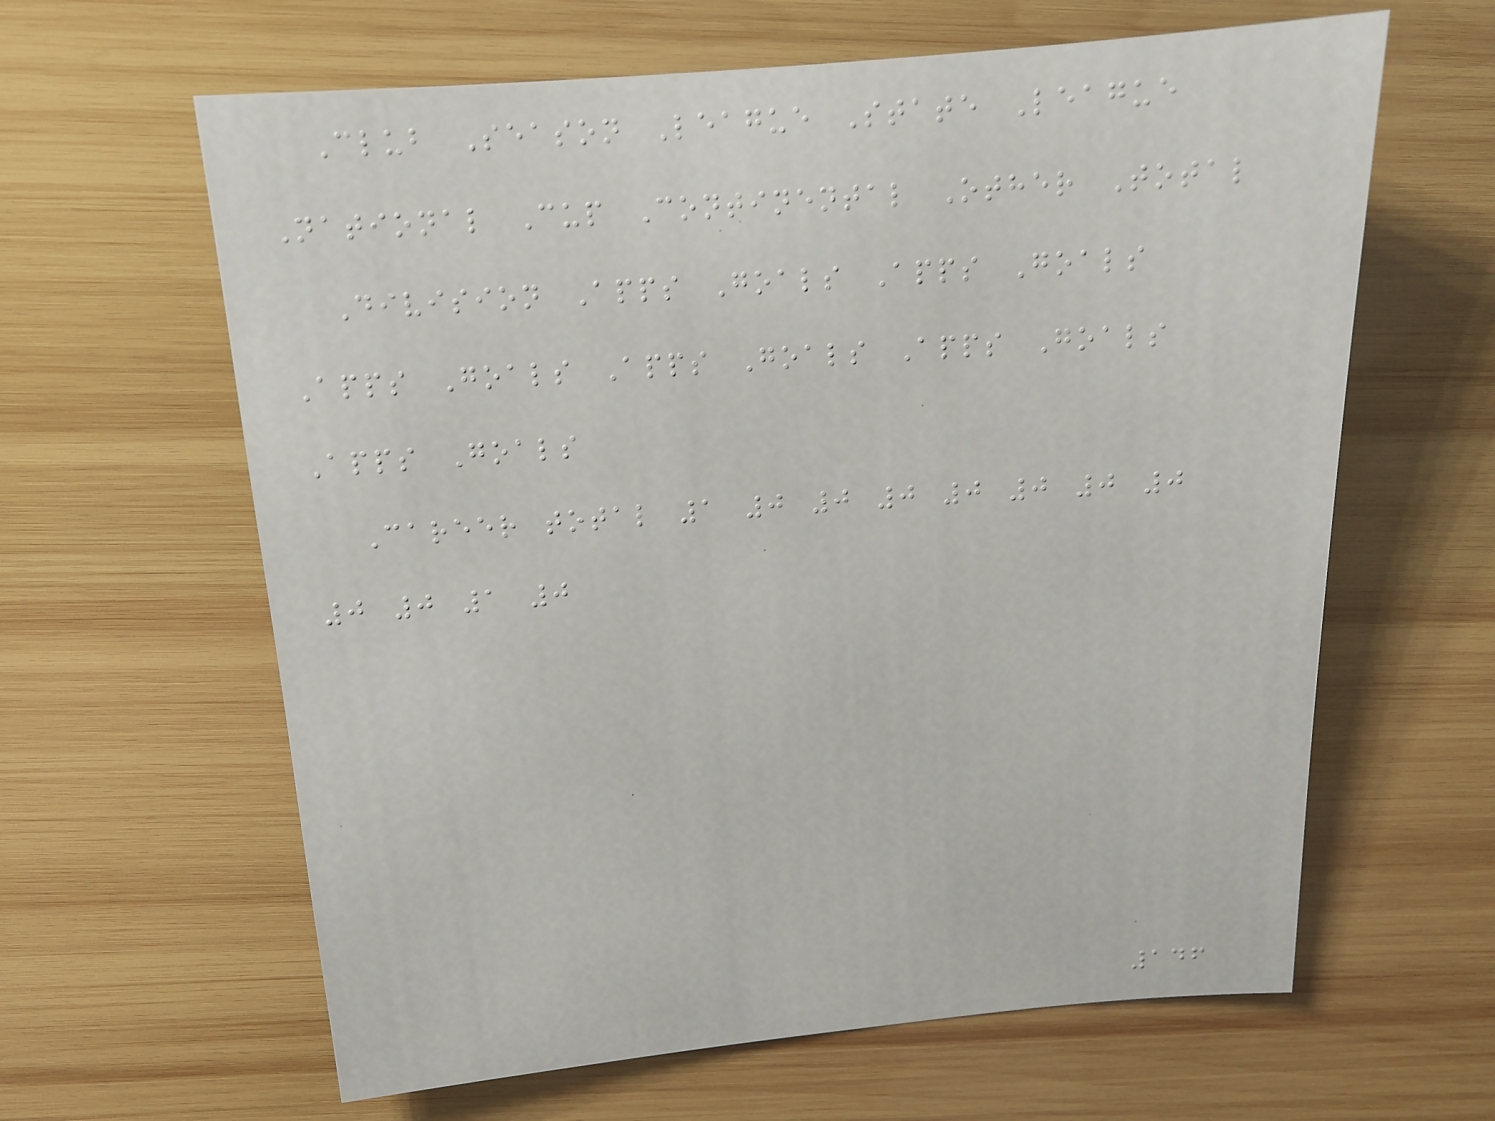Club Season League State League
National Cup Continental Other Total
Division Apps Goals Apps Goals
Apps Goals Apps Goals Apps Goals
Apps Goals
Career total 1 0 0 0 0 0 0 0
0 0 1 0
146
